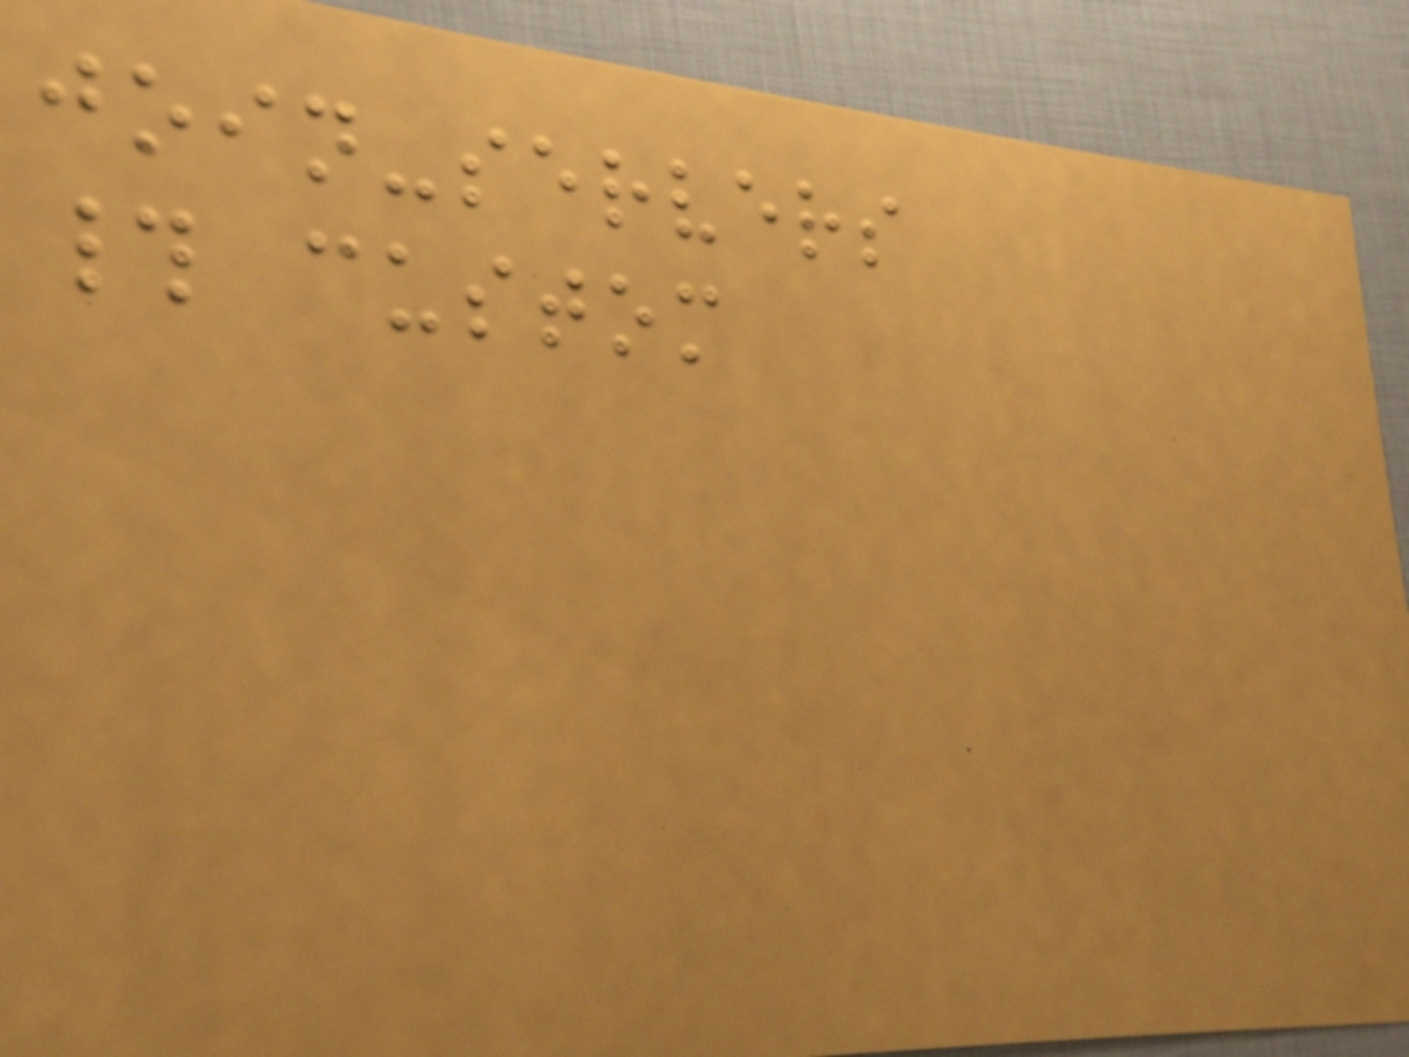join-servers
# custom
